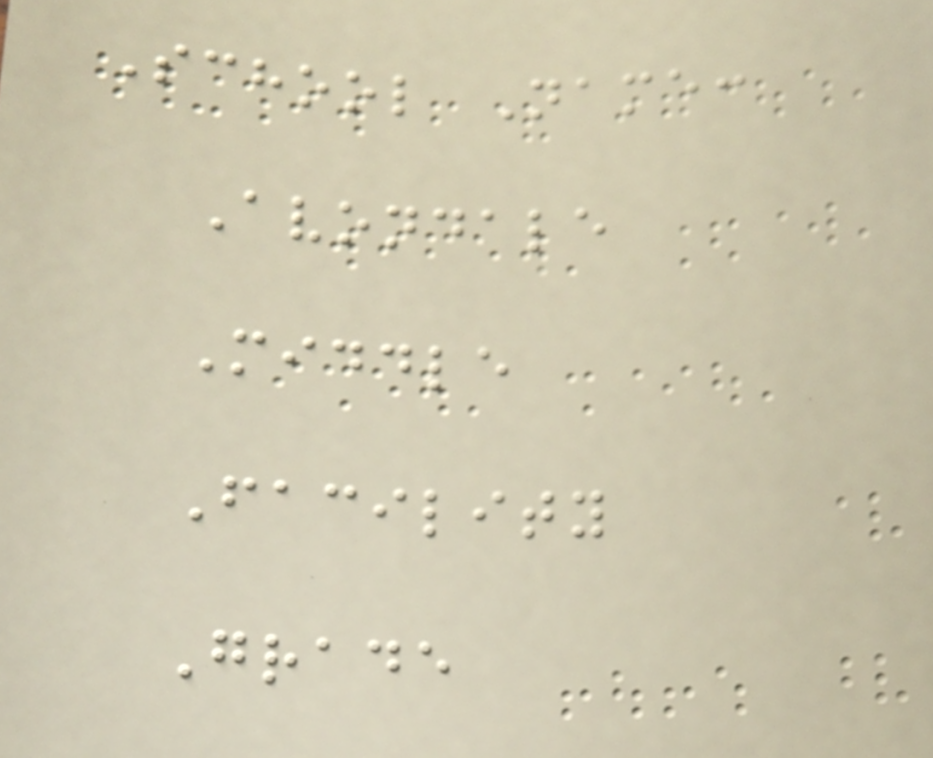School Name:
Avondale
Middle
Facility
Grade
